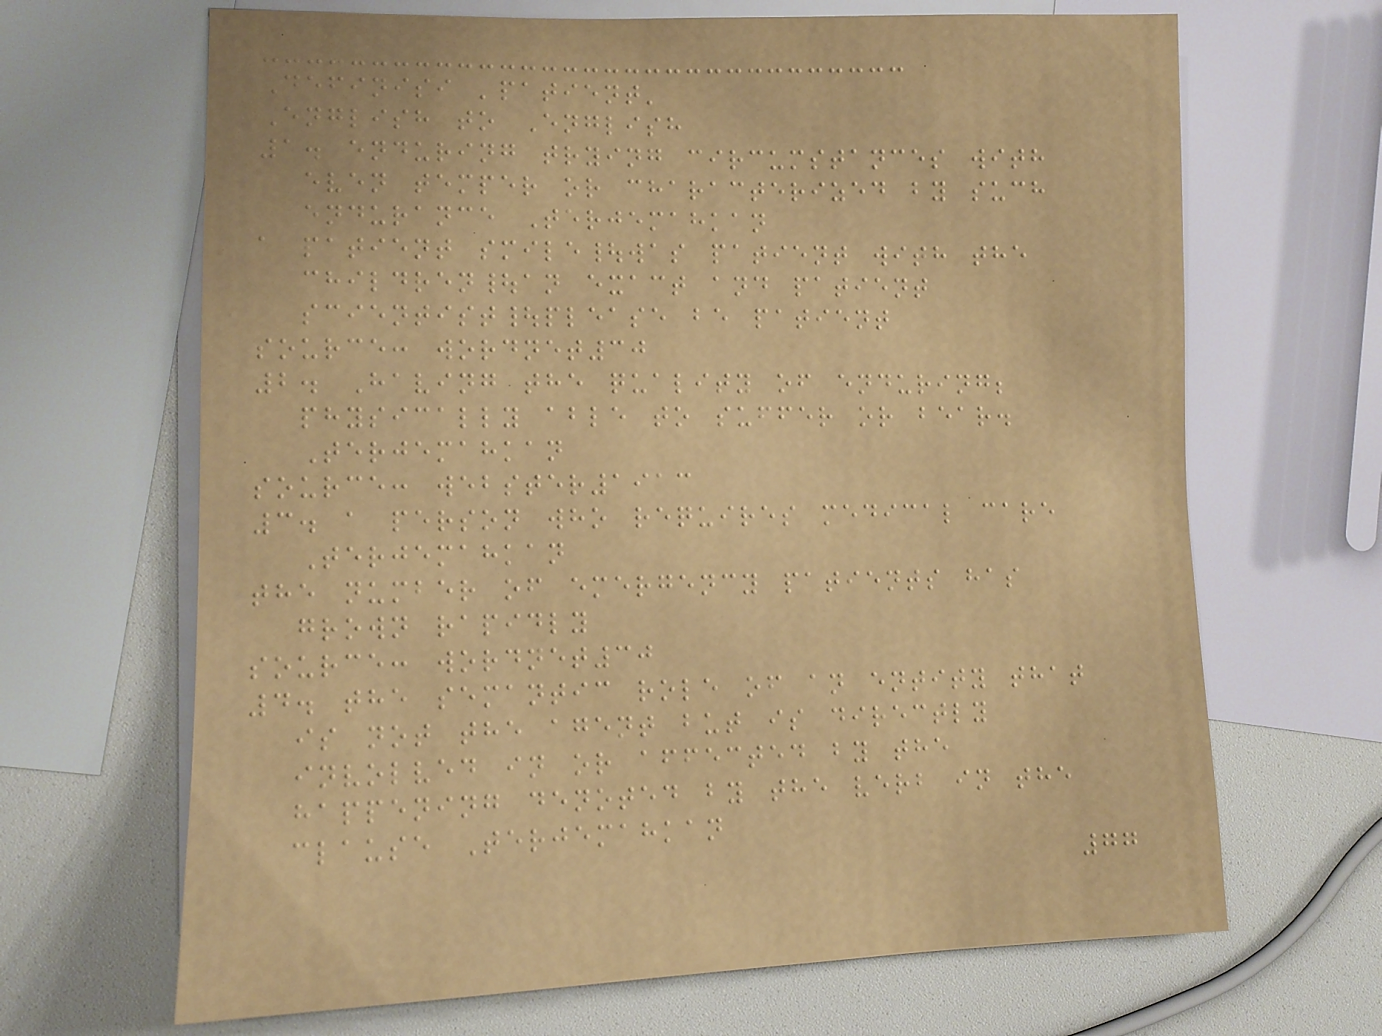Definisi 'patient'
English to English
1. enduring trying circumstances with
even temper or characterized by such
endurance Terjemahkan
a patient smile|was patient with the
children|an exact and patient
scientist|please be patient
source: wordnet30
2. Having the quality of enduring;
physically able to suffer or bear.
Terjemahkan
source: webster1913
3. a person who requires medical care
Terjemahkan
the number of emergency patients has
grown rapidly
source: wordnet30
4. the semantic role of an entity that
is not the agent but is directly
involved in or affected by the
happening denoted by the verb in the
clause Terjemahkan
77
